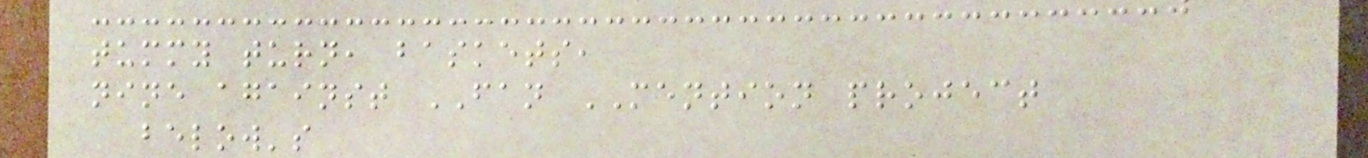tummy turn, baskets,
nine against FAN MENTION project
below's
